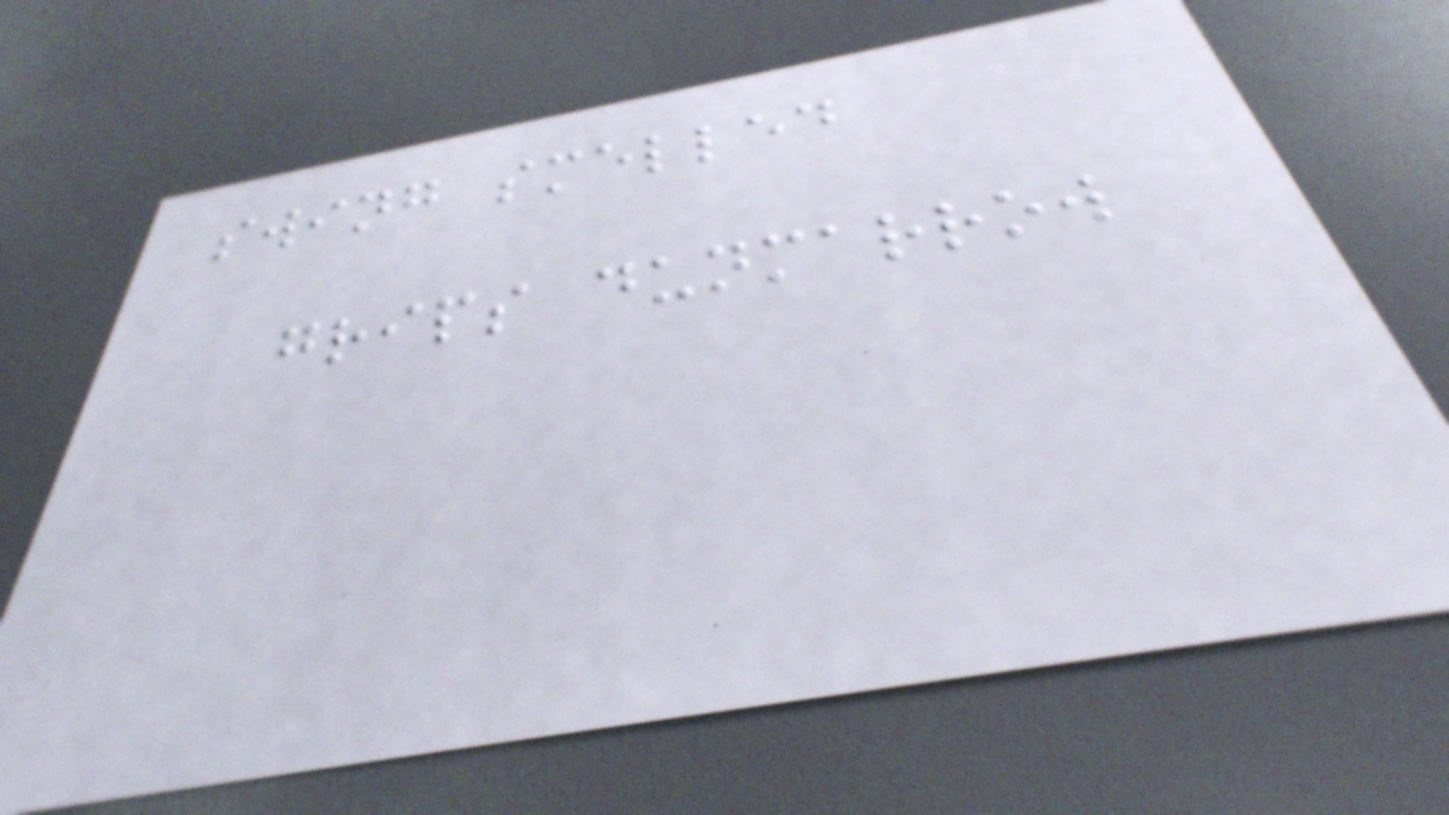swing smelled
grips dunmarrow
